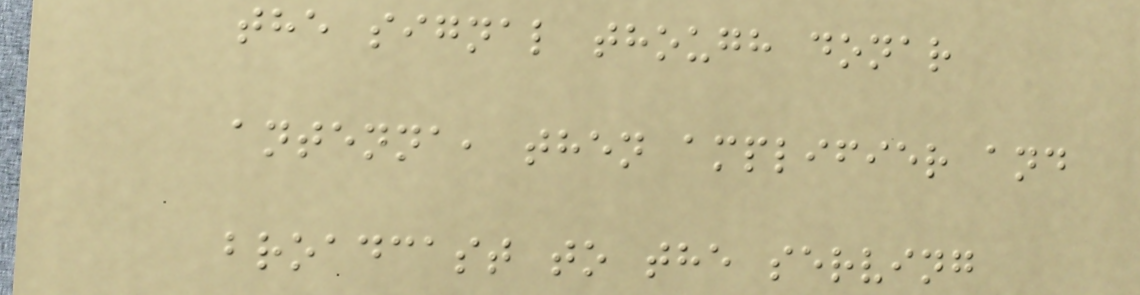the signal though donar
antenna, then amplifier and
broadcast to the serving
